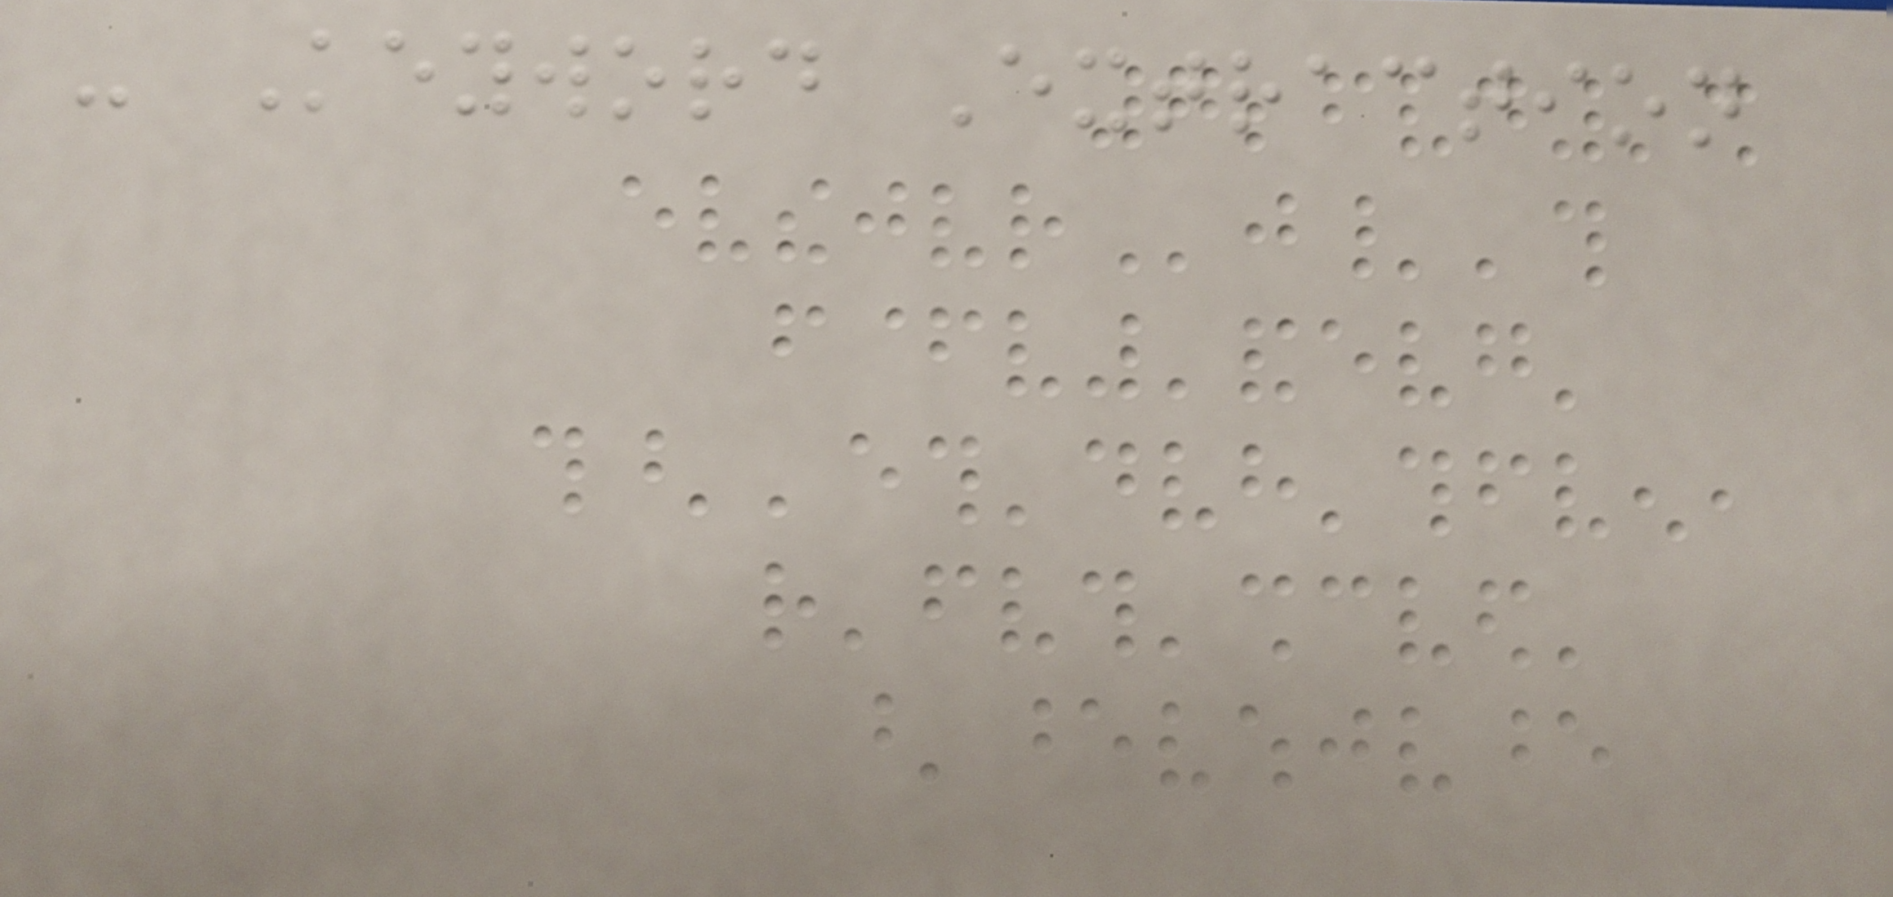- Keyword Extraction
